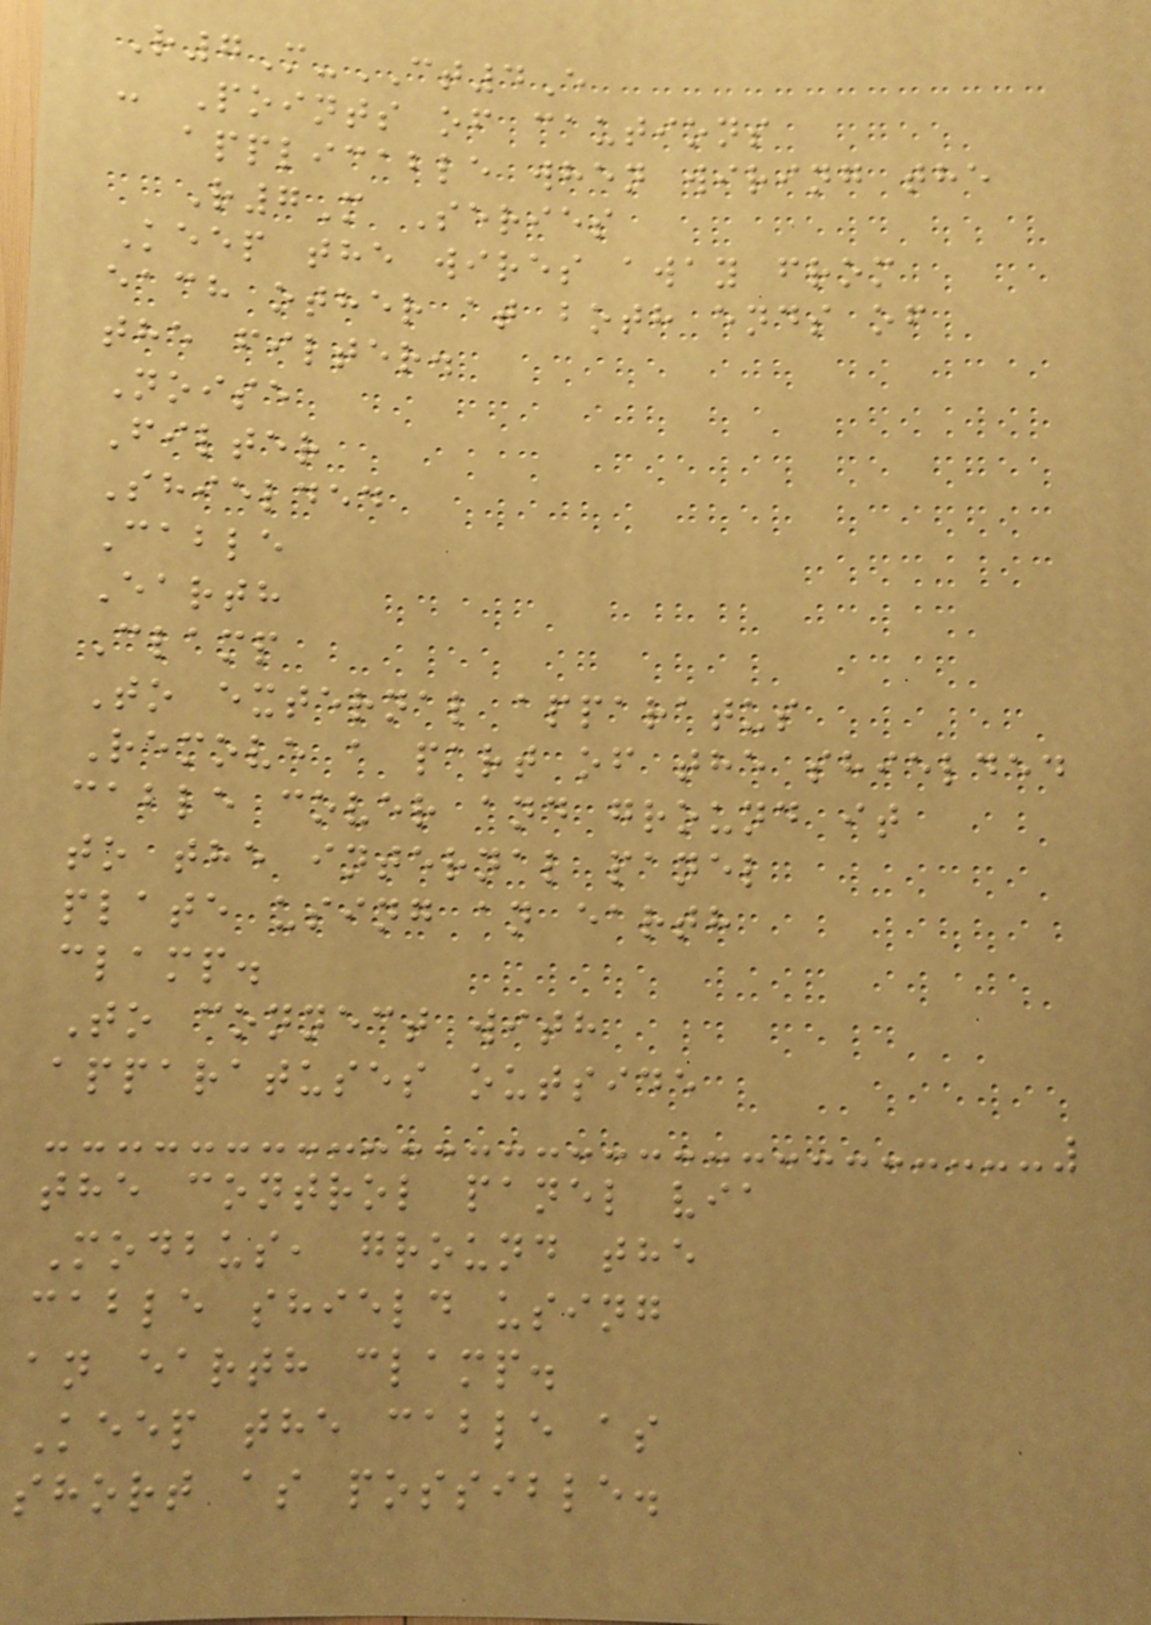R7M-CT4E
- Points of cautions
applicable when wiring the
R7M Series
Keep the wires away from
each other at both ends of
the filter.
Noise
Filter
Shielded
Cable
Earth
Clamp
To external apparatus
Remove a part of the shielded
cable cover and ground it
to the internal panel
plate using an earth
clamp.
To connect with
apparatuses outside
the control panel via
Modbus, ground the
cable shield using
an earth clamp.
Keep the cable as
short as possible.
